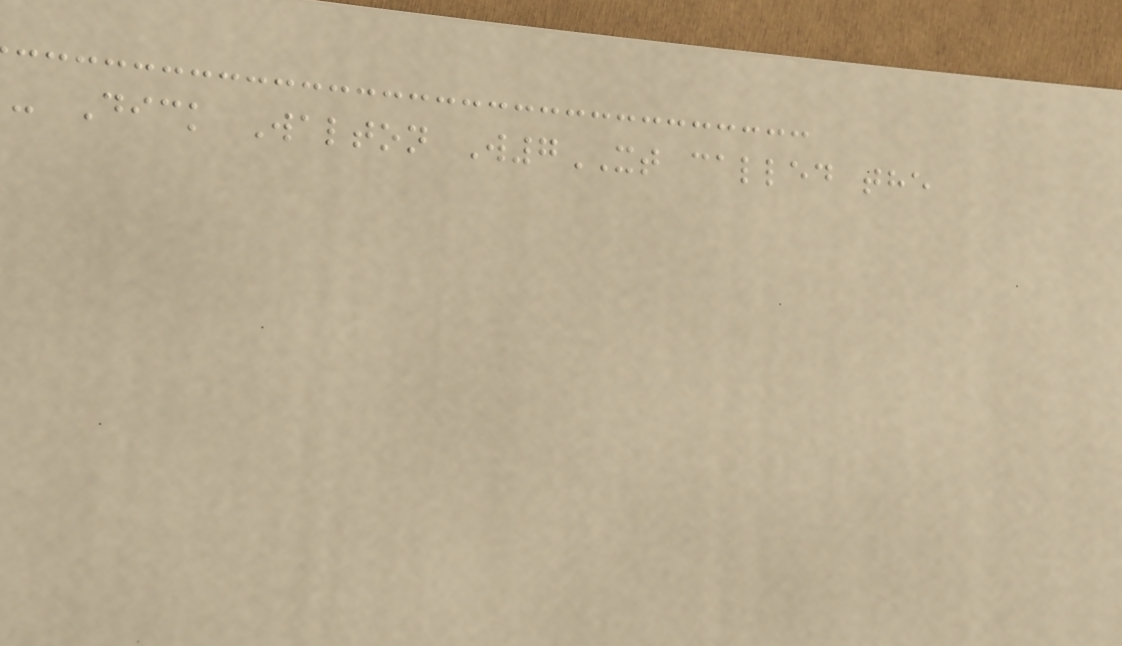- Dick Walton W7XT called the
